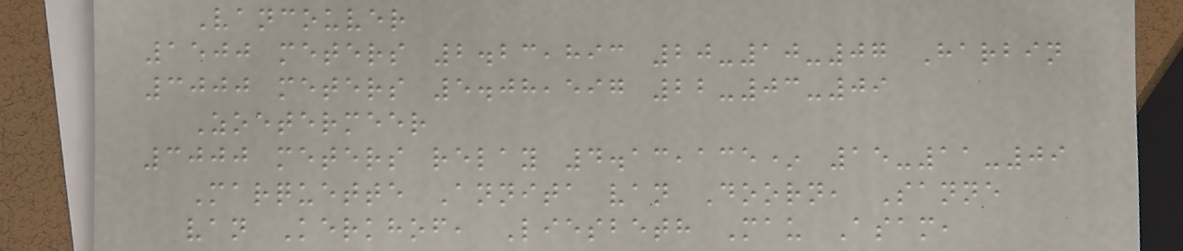Vancouver
1500 meters 2.23,893 20-10-07 Harbin
3000 meters 5.08,597 22-03-09
Zoetermeer
3000 meters relay 4.13,135* 15-11-09
Marquette Annita van Doorn, Sanne
van Kerkhof, Liesbeth Mau Asam,
